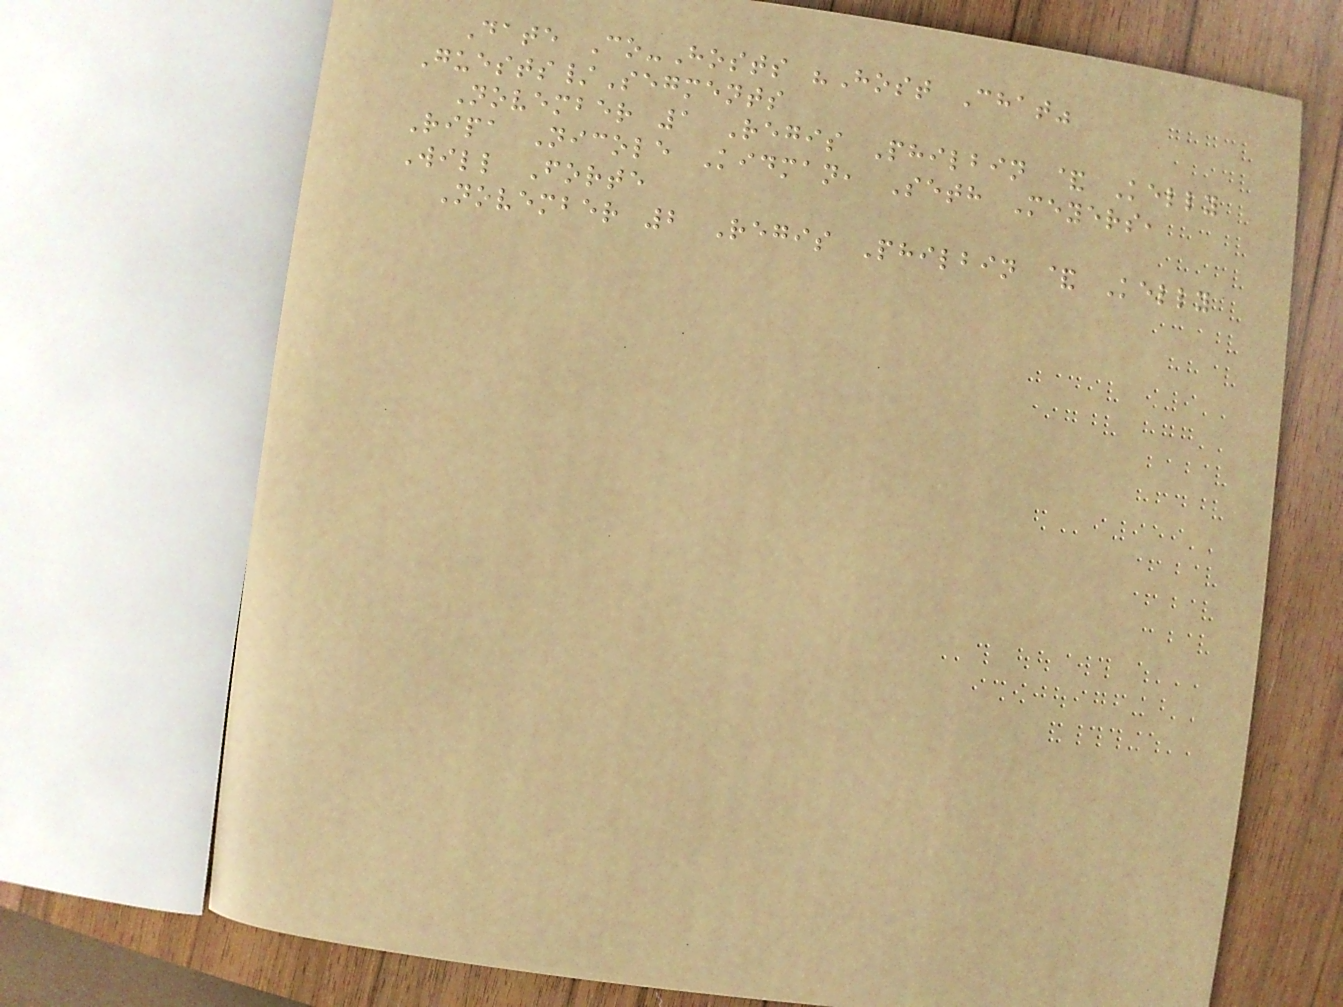Date Co-Hosts "Host Chat"
Guests/Segments
November 1 Regis Philbin & Kelly
Ripa Nicole Kidman, Seth Meyers,
Will Forte
November 2 Regis Philbin & Kelly
